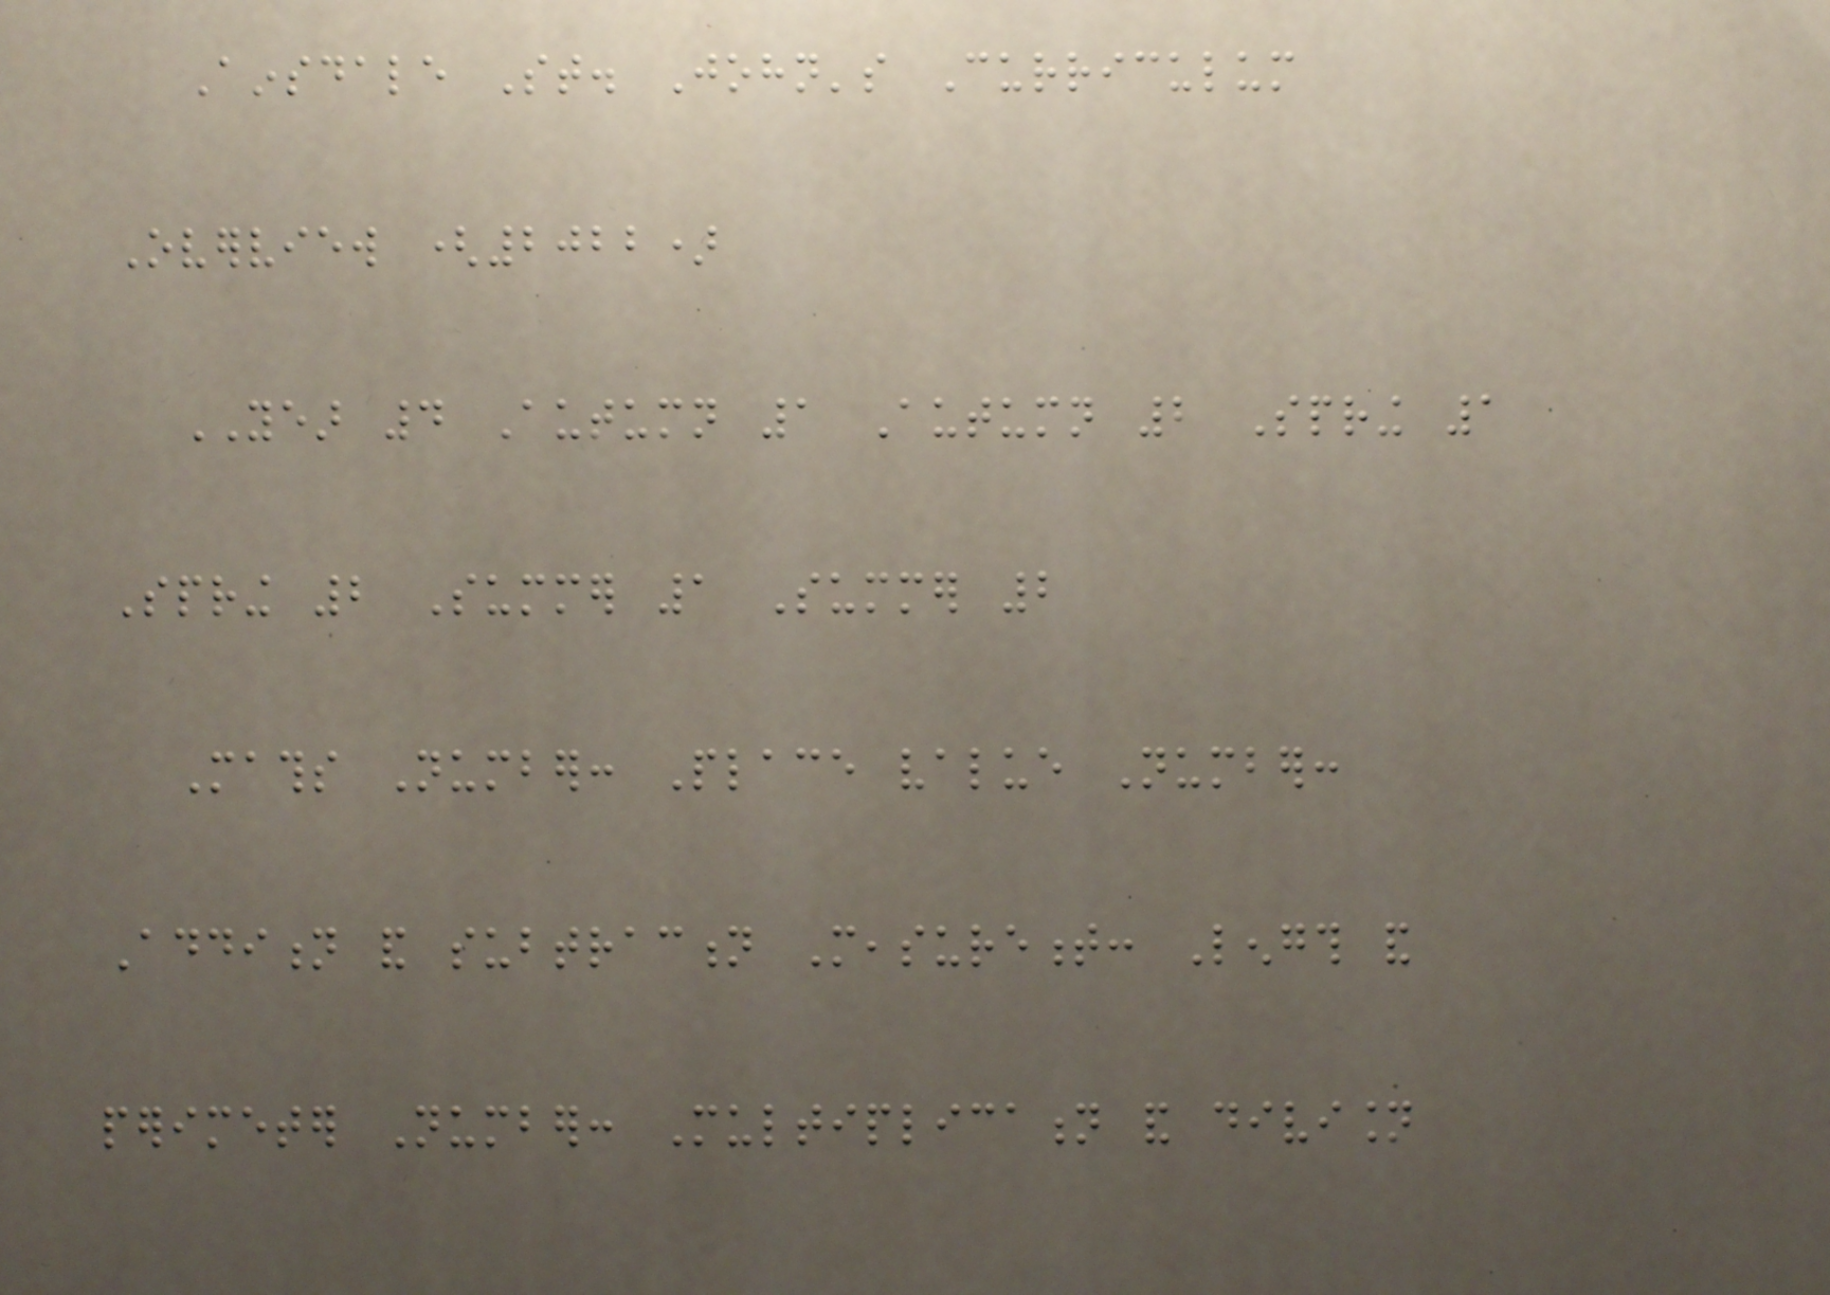Ainsdale St. John's Curriculum
Overview (2022)
YEAR 4 Autumn 1 Autumn 2 Spring 1
Spring 2 Summer 1 Summer 2
Maths Number: Place value Number:
Addition and subtraction Measurement: Length and
perimeter Number: Multiplication and division
